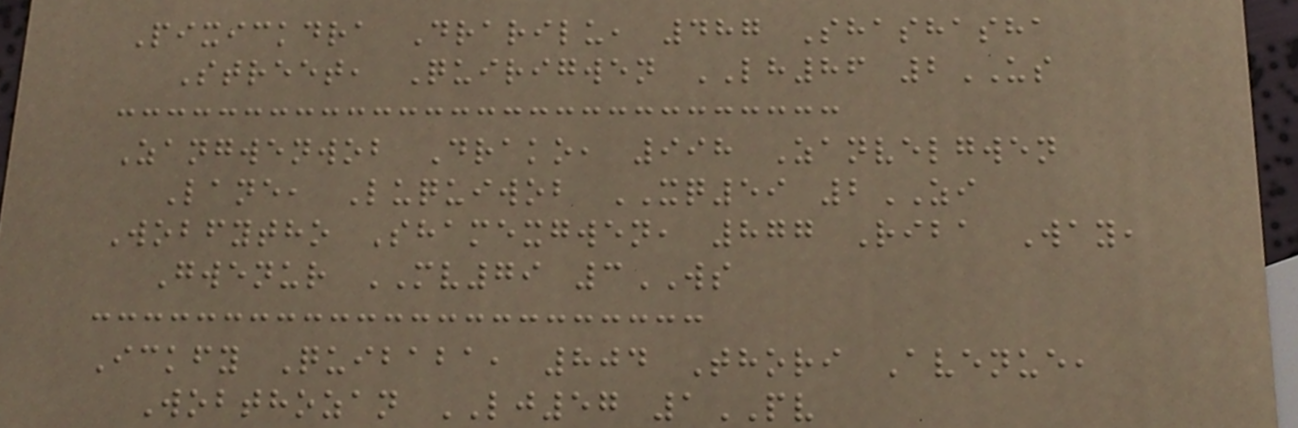Pixickdra Drarilu, 487 Shashasha
Street, Quirigwen LH86 2US
Zangwenwob Drako, 998 Zanvelgwen
Lane, Luquiwob XQ59 2ZI
Wobfytho Shamexgwen, 877 Riba Way,
Gwenur MV79 3WS
Ickfy Quibaba, 804 Thori Avenue,
Wobthozan LJ57 1PV
